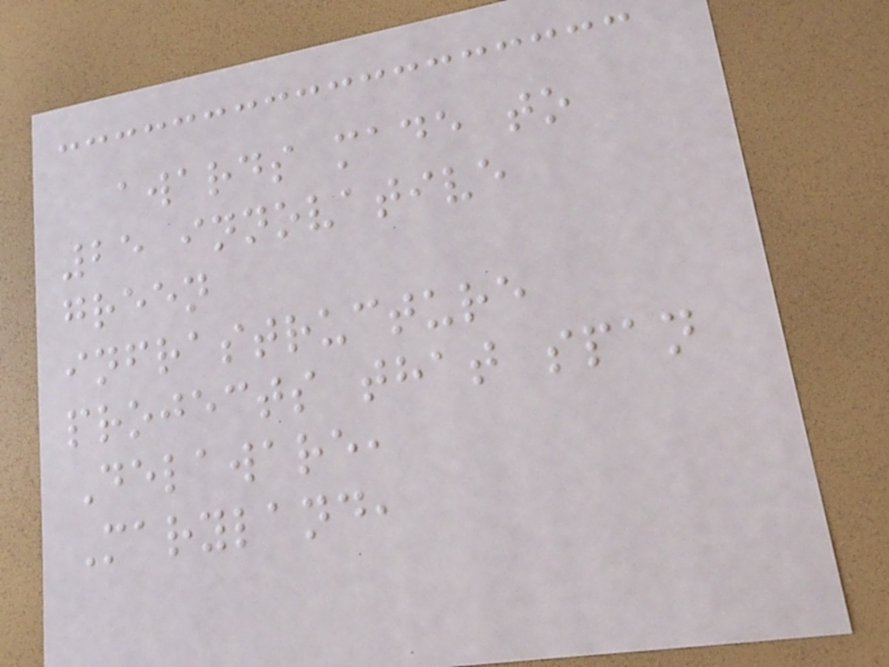awards made to
25 innovative
green
infrastructure
projects that span
Delaware,
Maryland,
